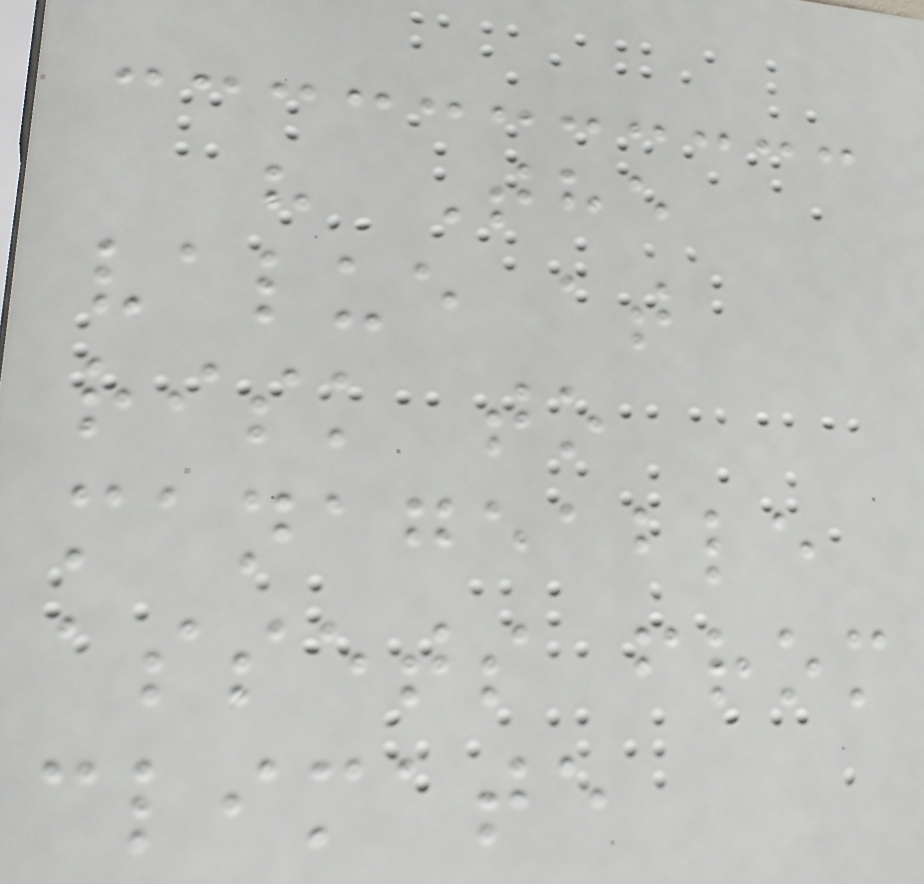" The
value at
risk to
manageable
assets from
climate
